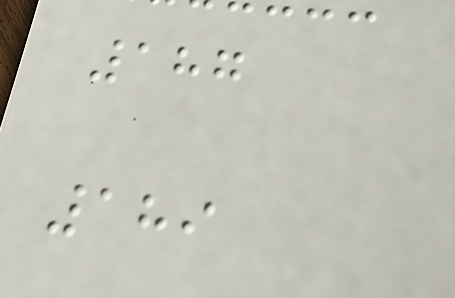187
189
